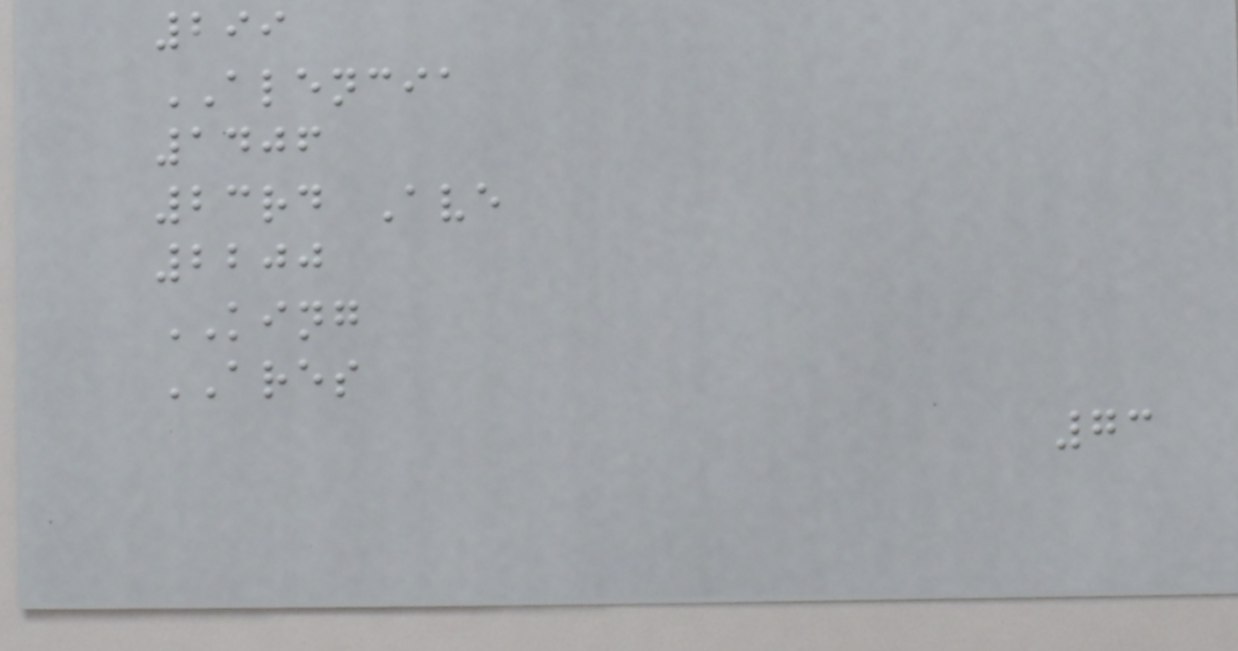299
ALENCIA
1406
23rd Ave
2200
KING
ARES
73
